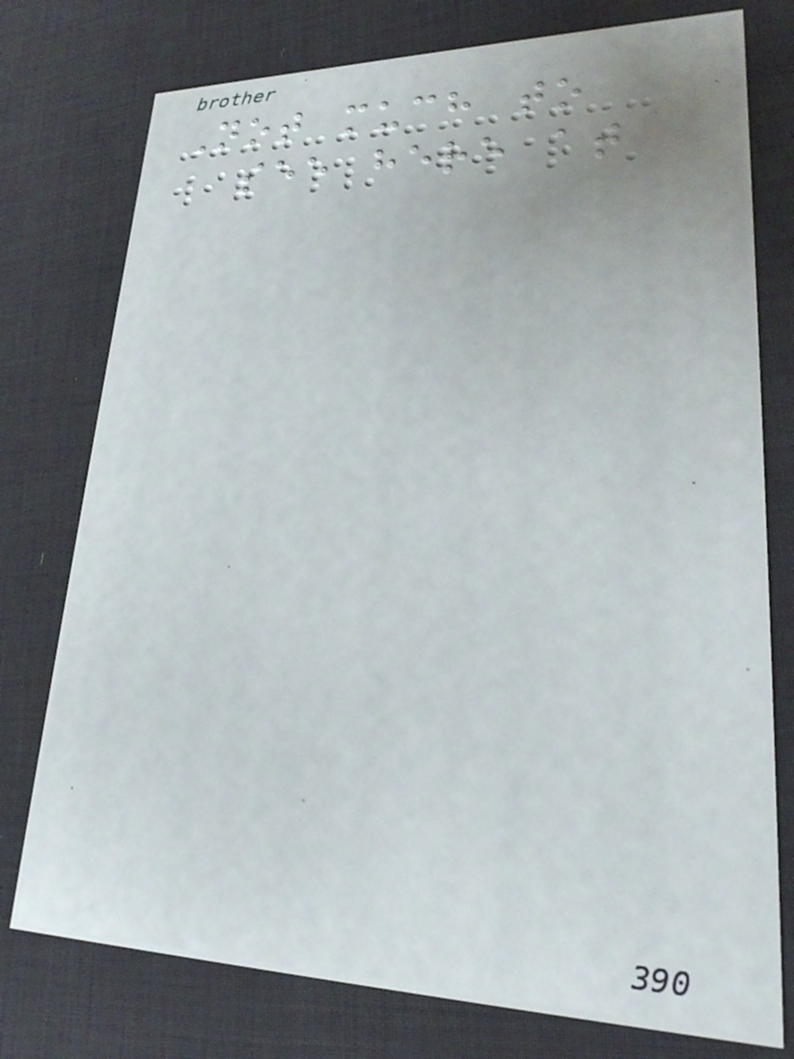Not much to
see here at
